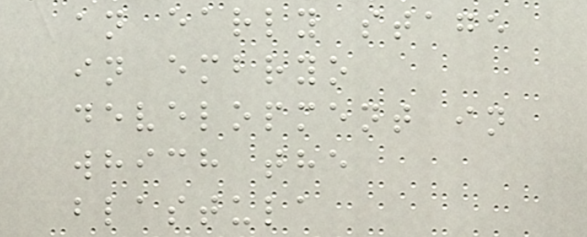an early stage
in embryo
development in
which the
blastula
